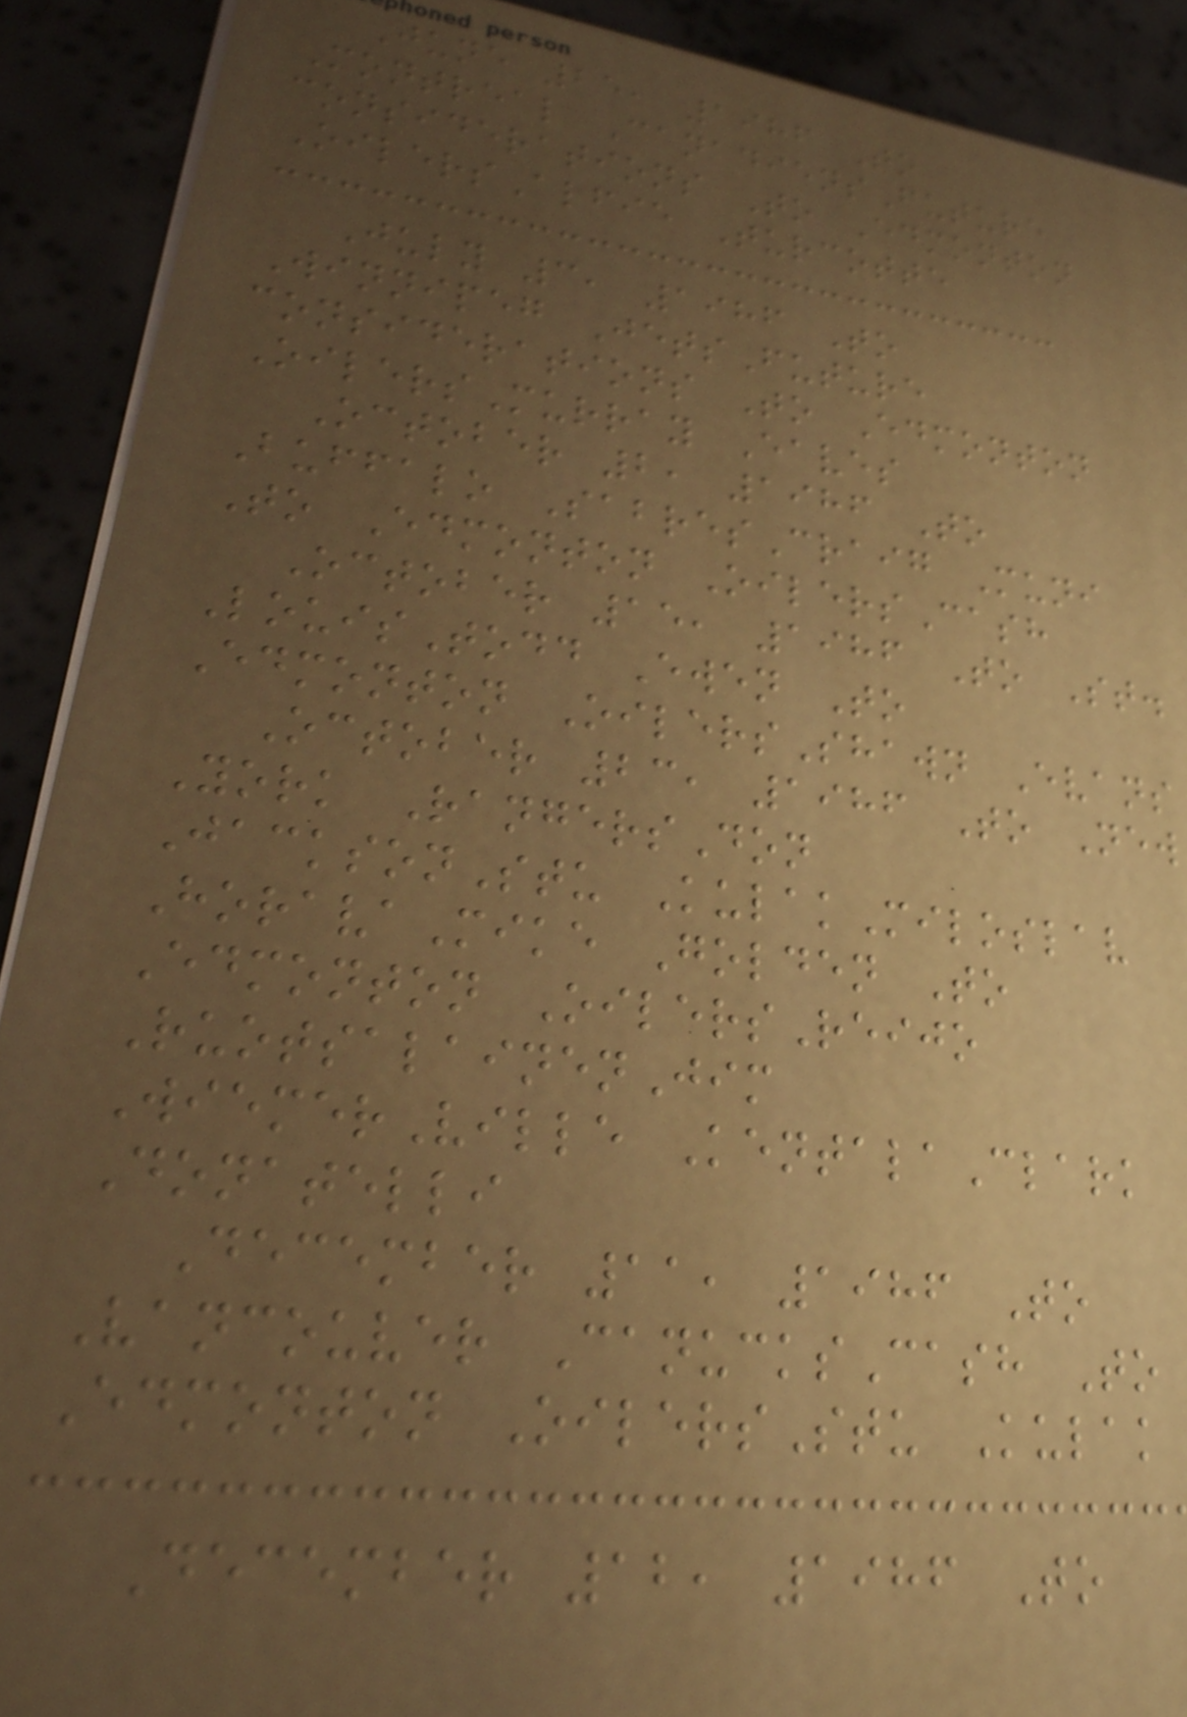June 25, 1986 To
Montreal CanadiensFuture
considerations To Edmonton
OilersAlfie Turcotte
July 3, 1986 To
Winnipeg JetsFuture
considerations To Edmonton
OilersMurray Eaves
October 2, 1986 To
Buffalo SabresCraig Muni
To Edmonton OilersCash
October 15, 1986 To St.
LouisTodd Ewen To
Edmonton OilersShawn Evans
October 23, 1986 To New
York RangersDon
JacksonStu KulakMiloslav
HoravaMike Golden To
Edmonton OilersReijo
RuotsalainenJim
WiemerVille KentalaClark
Donatelli
December 11, 1986 To
Vancouver CanucksCash To
Edmonton OilersStu Kulak
December 12, 1986 To
